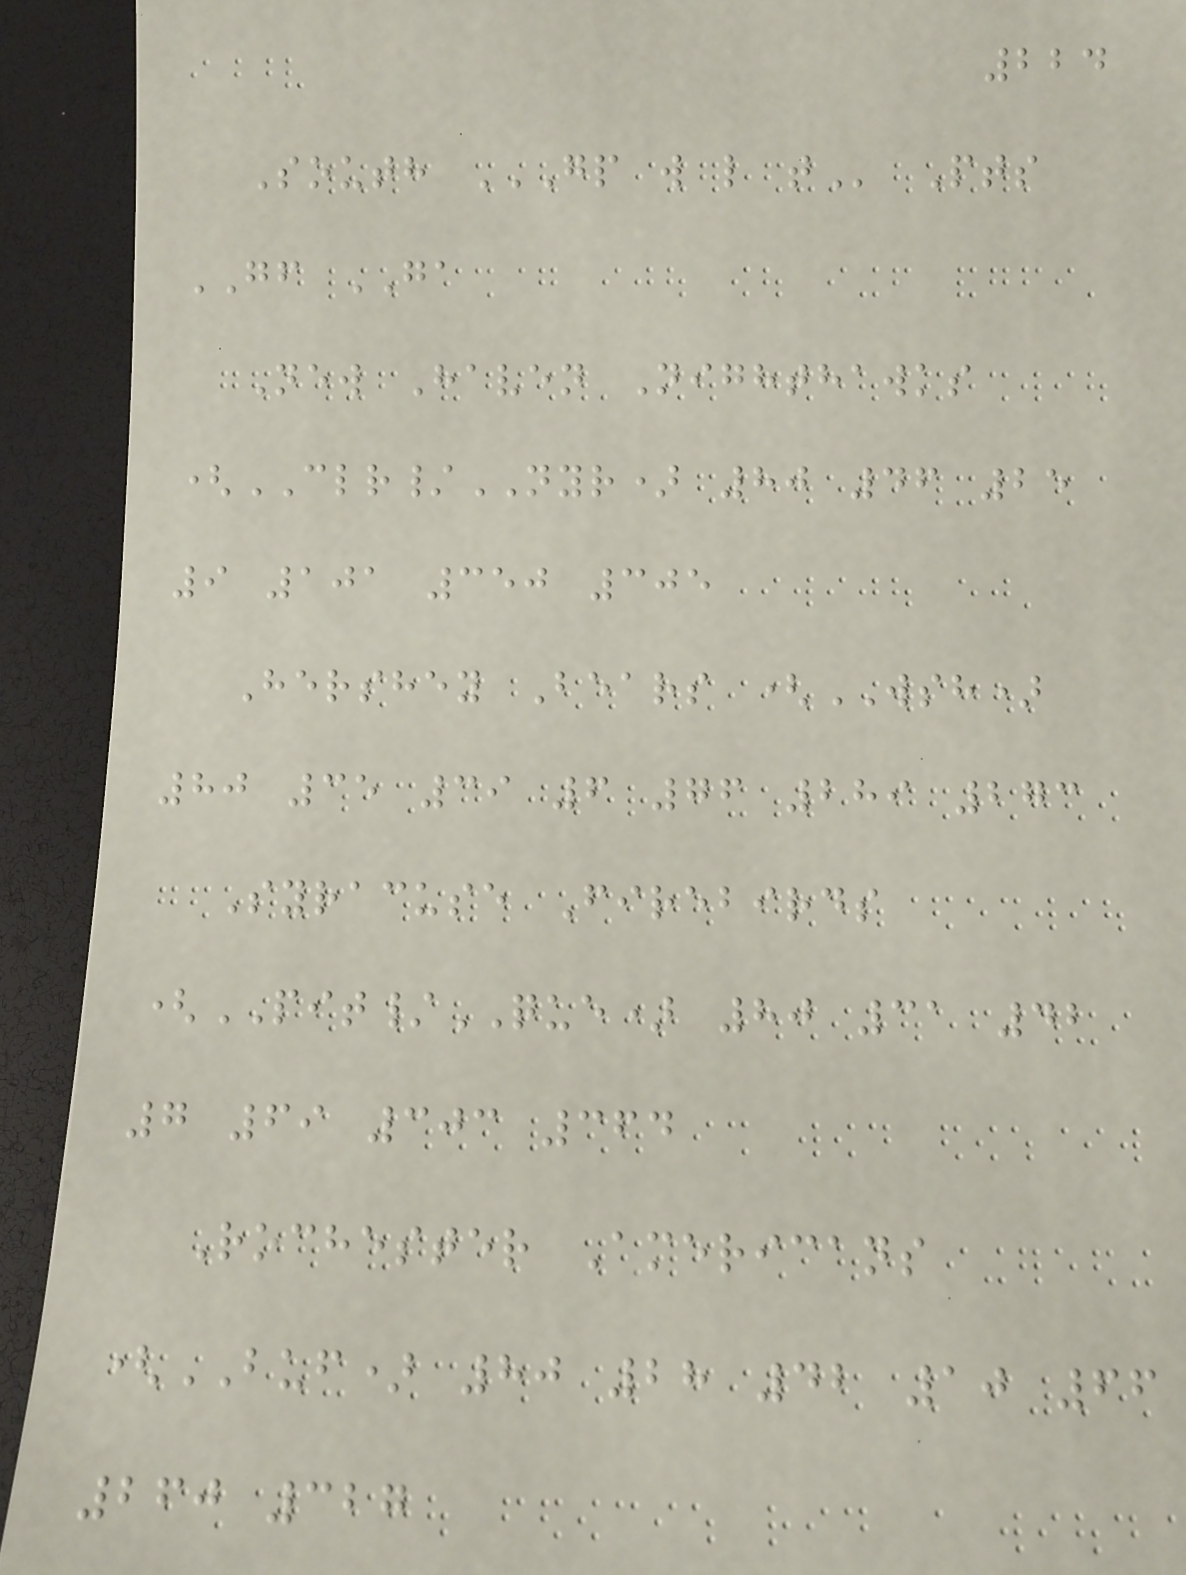224
South GP W L T Pts
GF GA
New Haven Nighthawks
(CLR/NYR) 80 46 25
9 101 350 305
Hershey Bears (WSH)
80 35 39 6 76 289 273
Syracuse Firebirds
(PIT/QUE) 80 31 42
7 69 303 364
Rochester Americans
(BUF) 80 28 42 10 66
260 327
